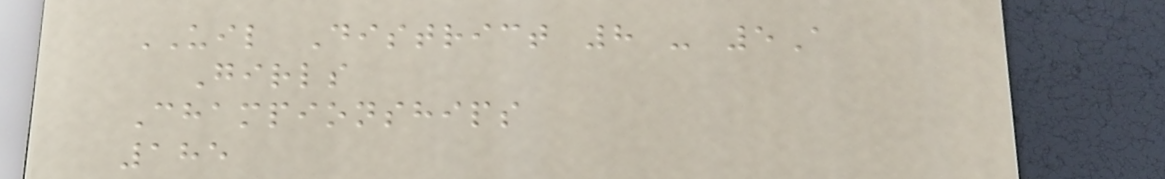UIL District 8 - 5A
Girls
Championships
185
